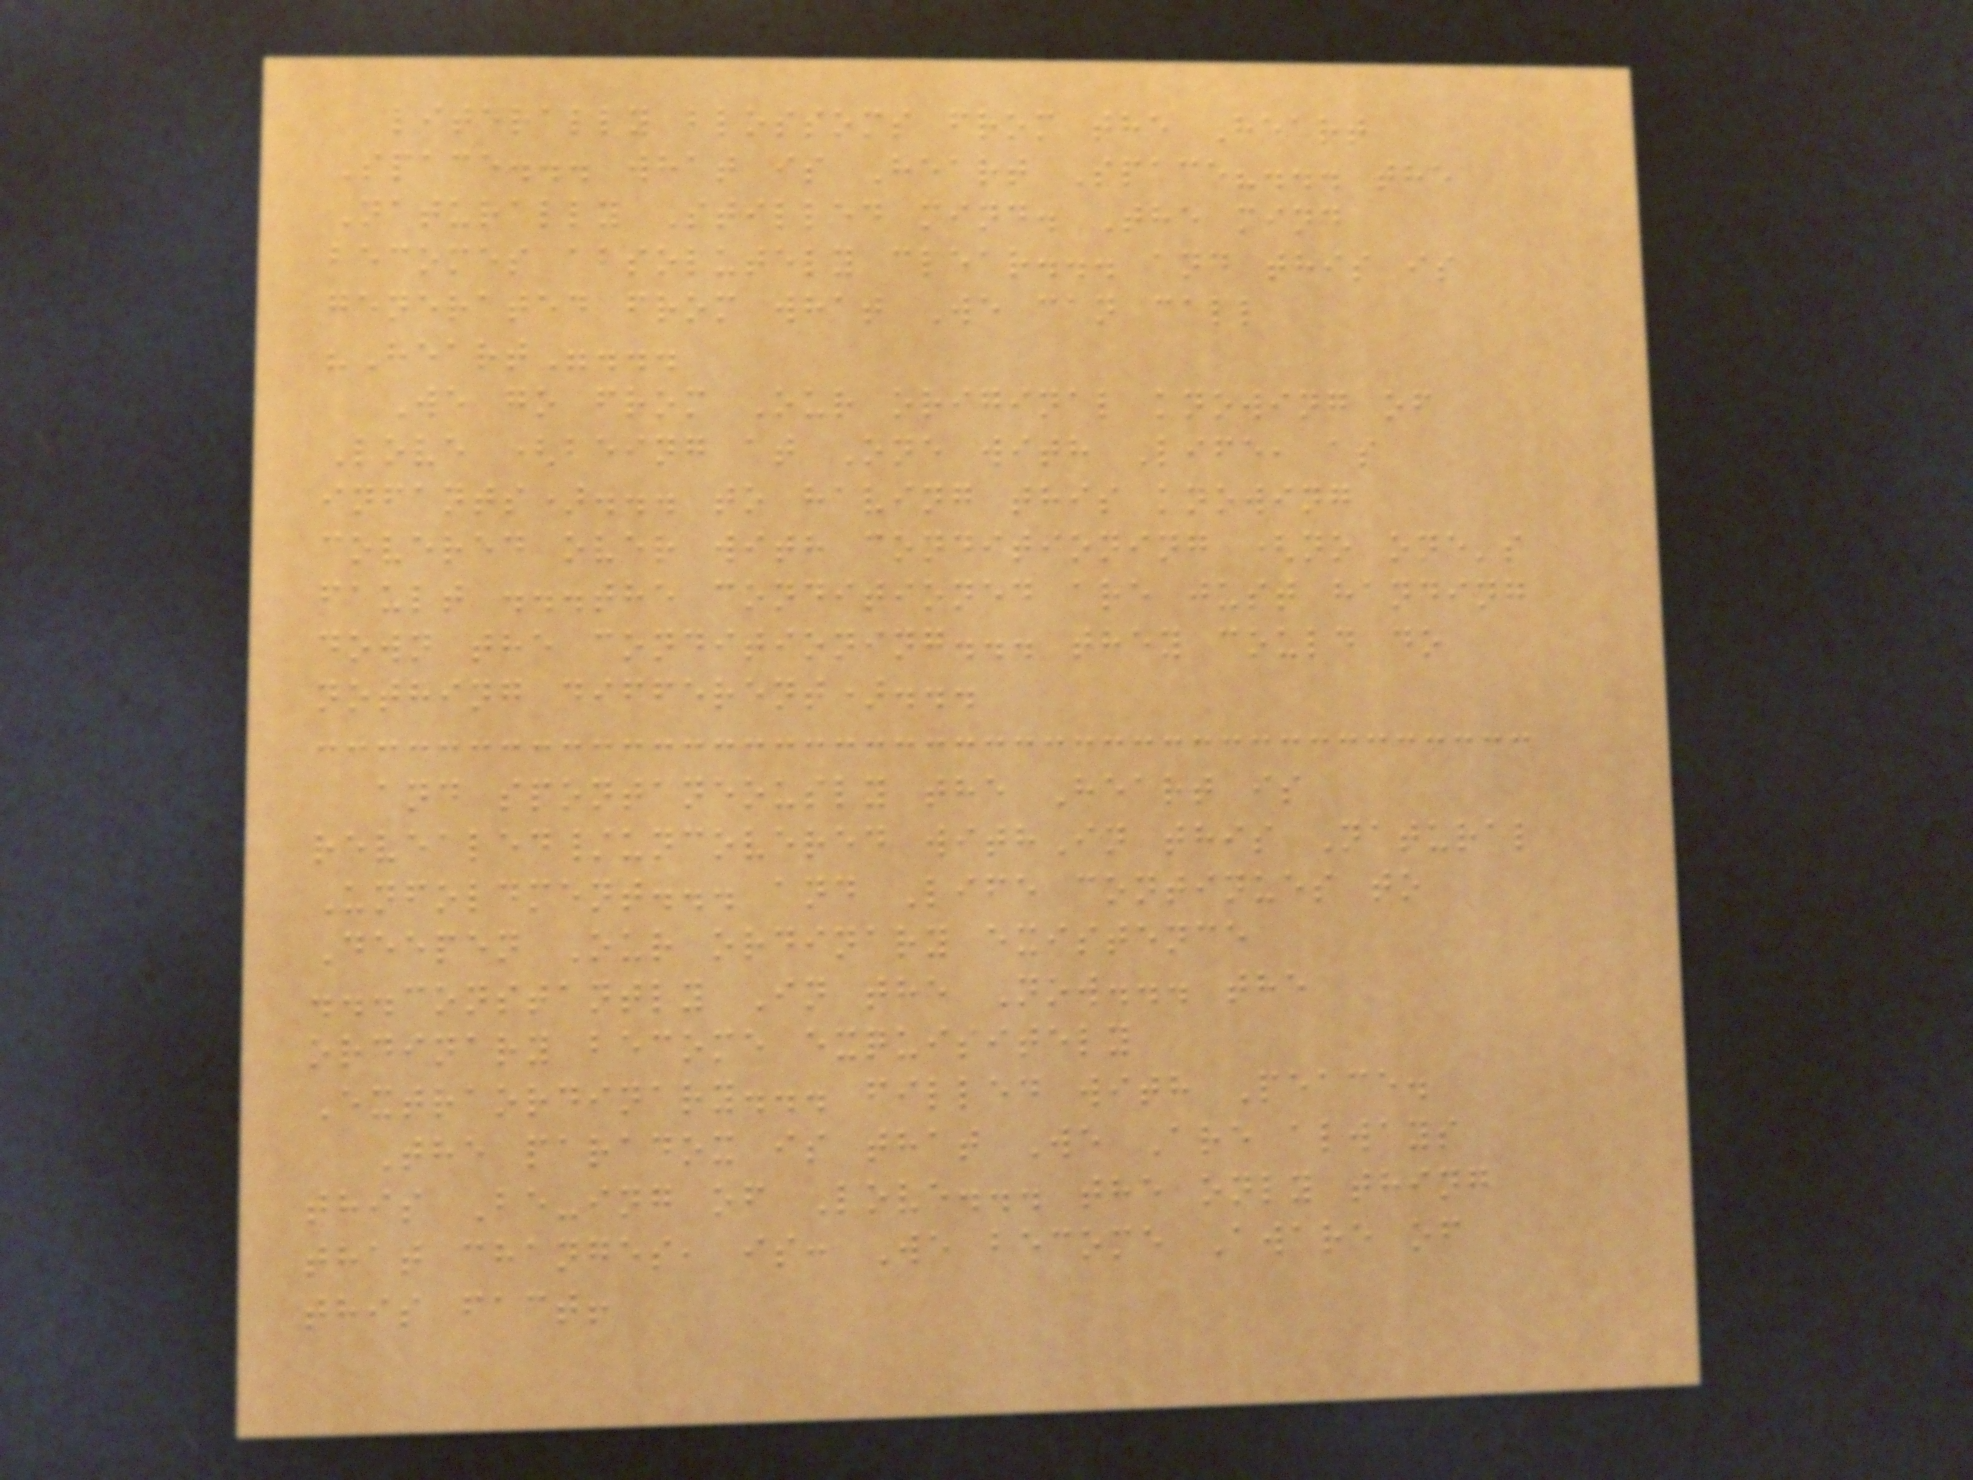literally blossoms from the Heart
Space... what is Heart Space?... the
Naturally Stilled mind. The mind
becomes absolutely clear... and this is
generated from what We can call
"Heart"...
We go from Our original knowing of
Love (being at One with Life, as
infants)... to having this knowing
covered over with conditioning (no one's
fault ...the conditioned are just handing
down the conditioning... they could do
nothing different)...
and spontaneously the Heart is
revealed/uncovered withIn this Natural
Unfoldment... and Life continues to
Deepen Our ordinary existence
...constantly In the Now... the
ordinary become exquisitely
Extraordinary... filled with Peace.
The paradox is that We Are always
this Be-ing of Love... the only thing
that changes, is: We become Aware of
this fact!
